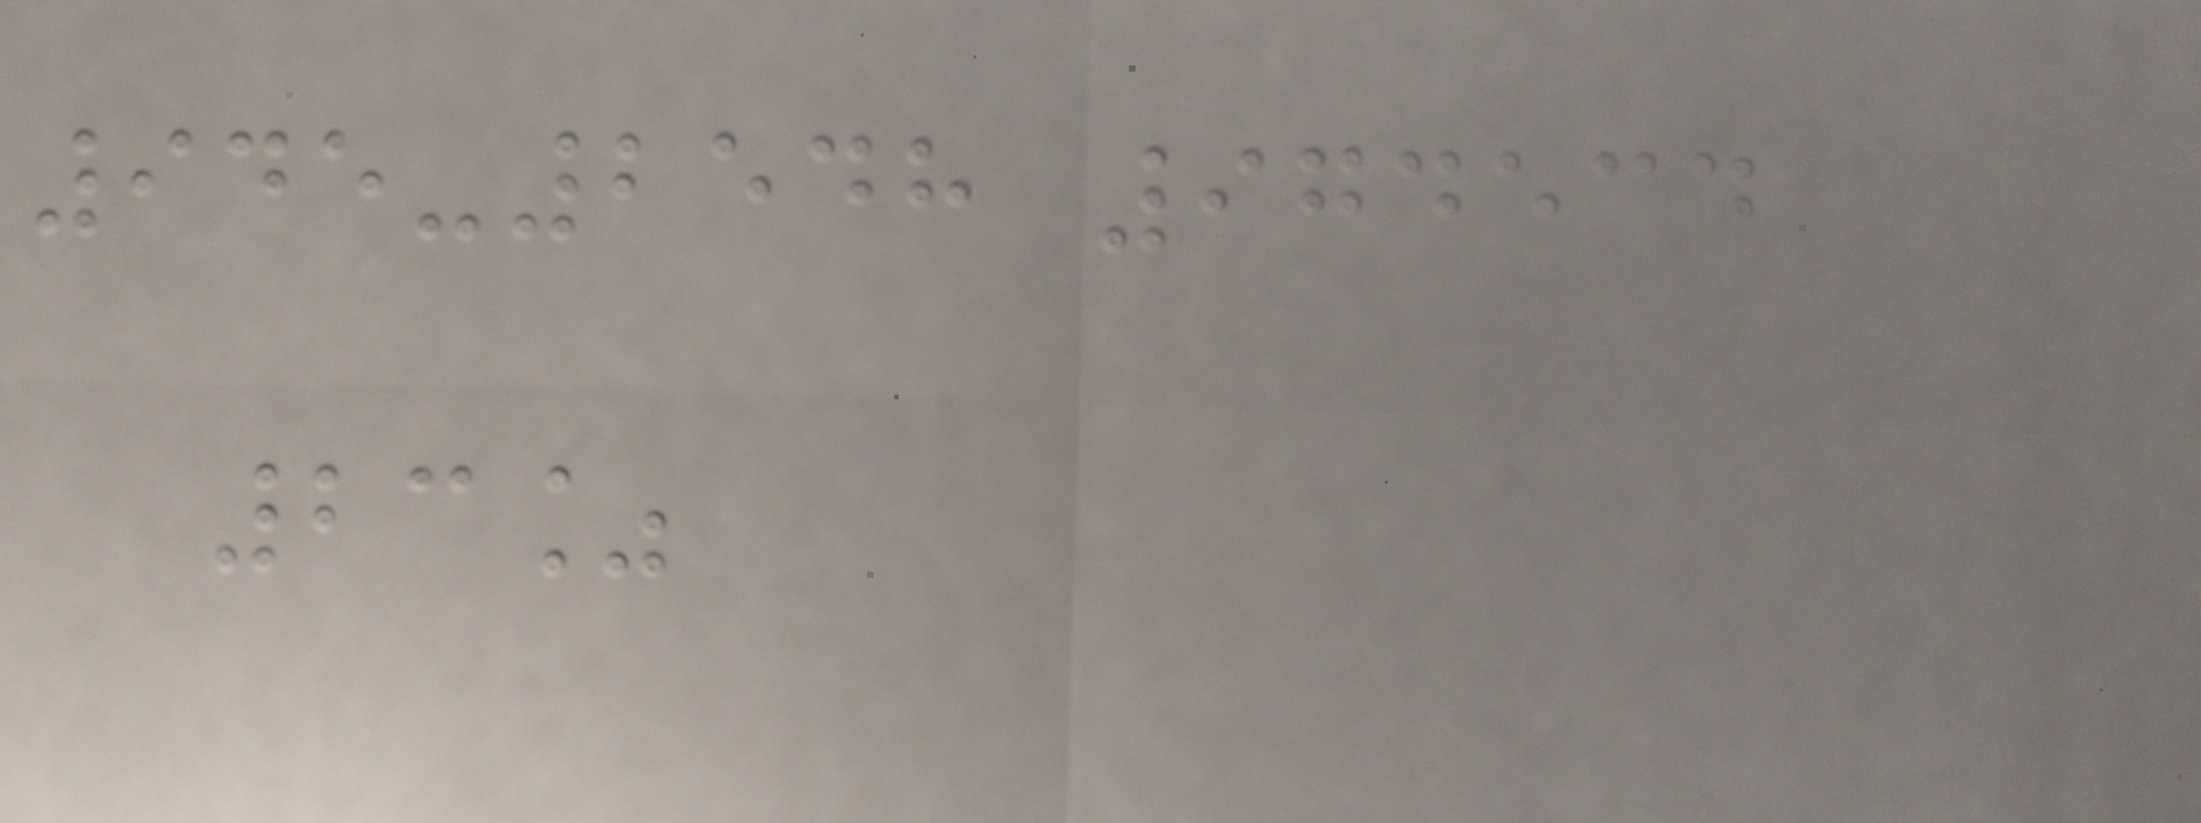945-2548 974534
23%
